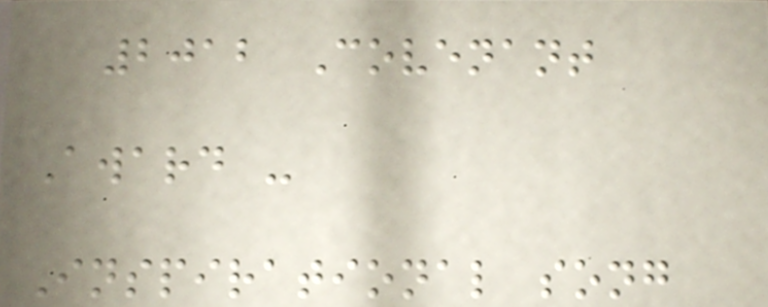2012 Covenant
Award -
Inspirational song
